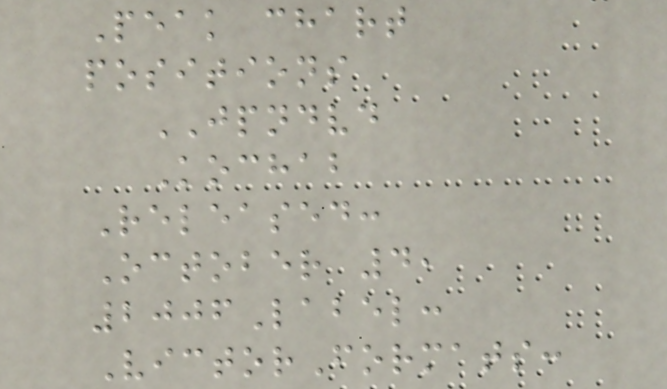Peak chart
positions
JPNDVD
Kochab
Released:
October 4,
2006Label:
VictorFormats:
